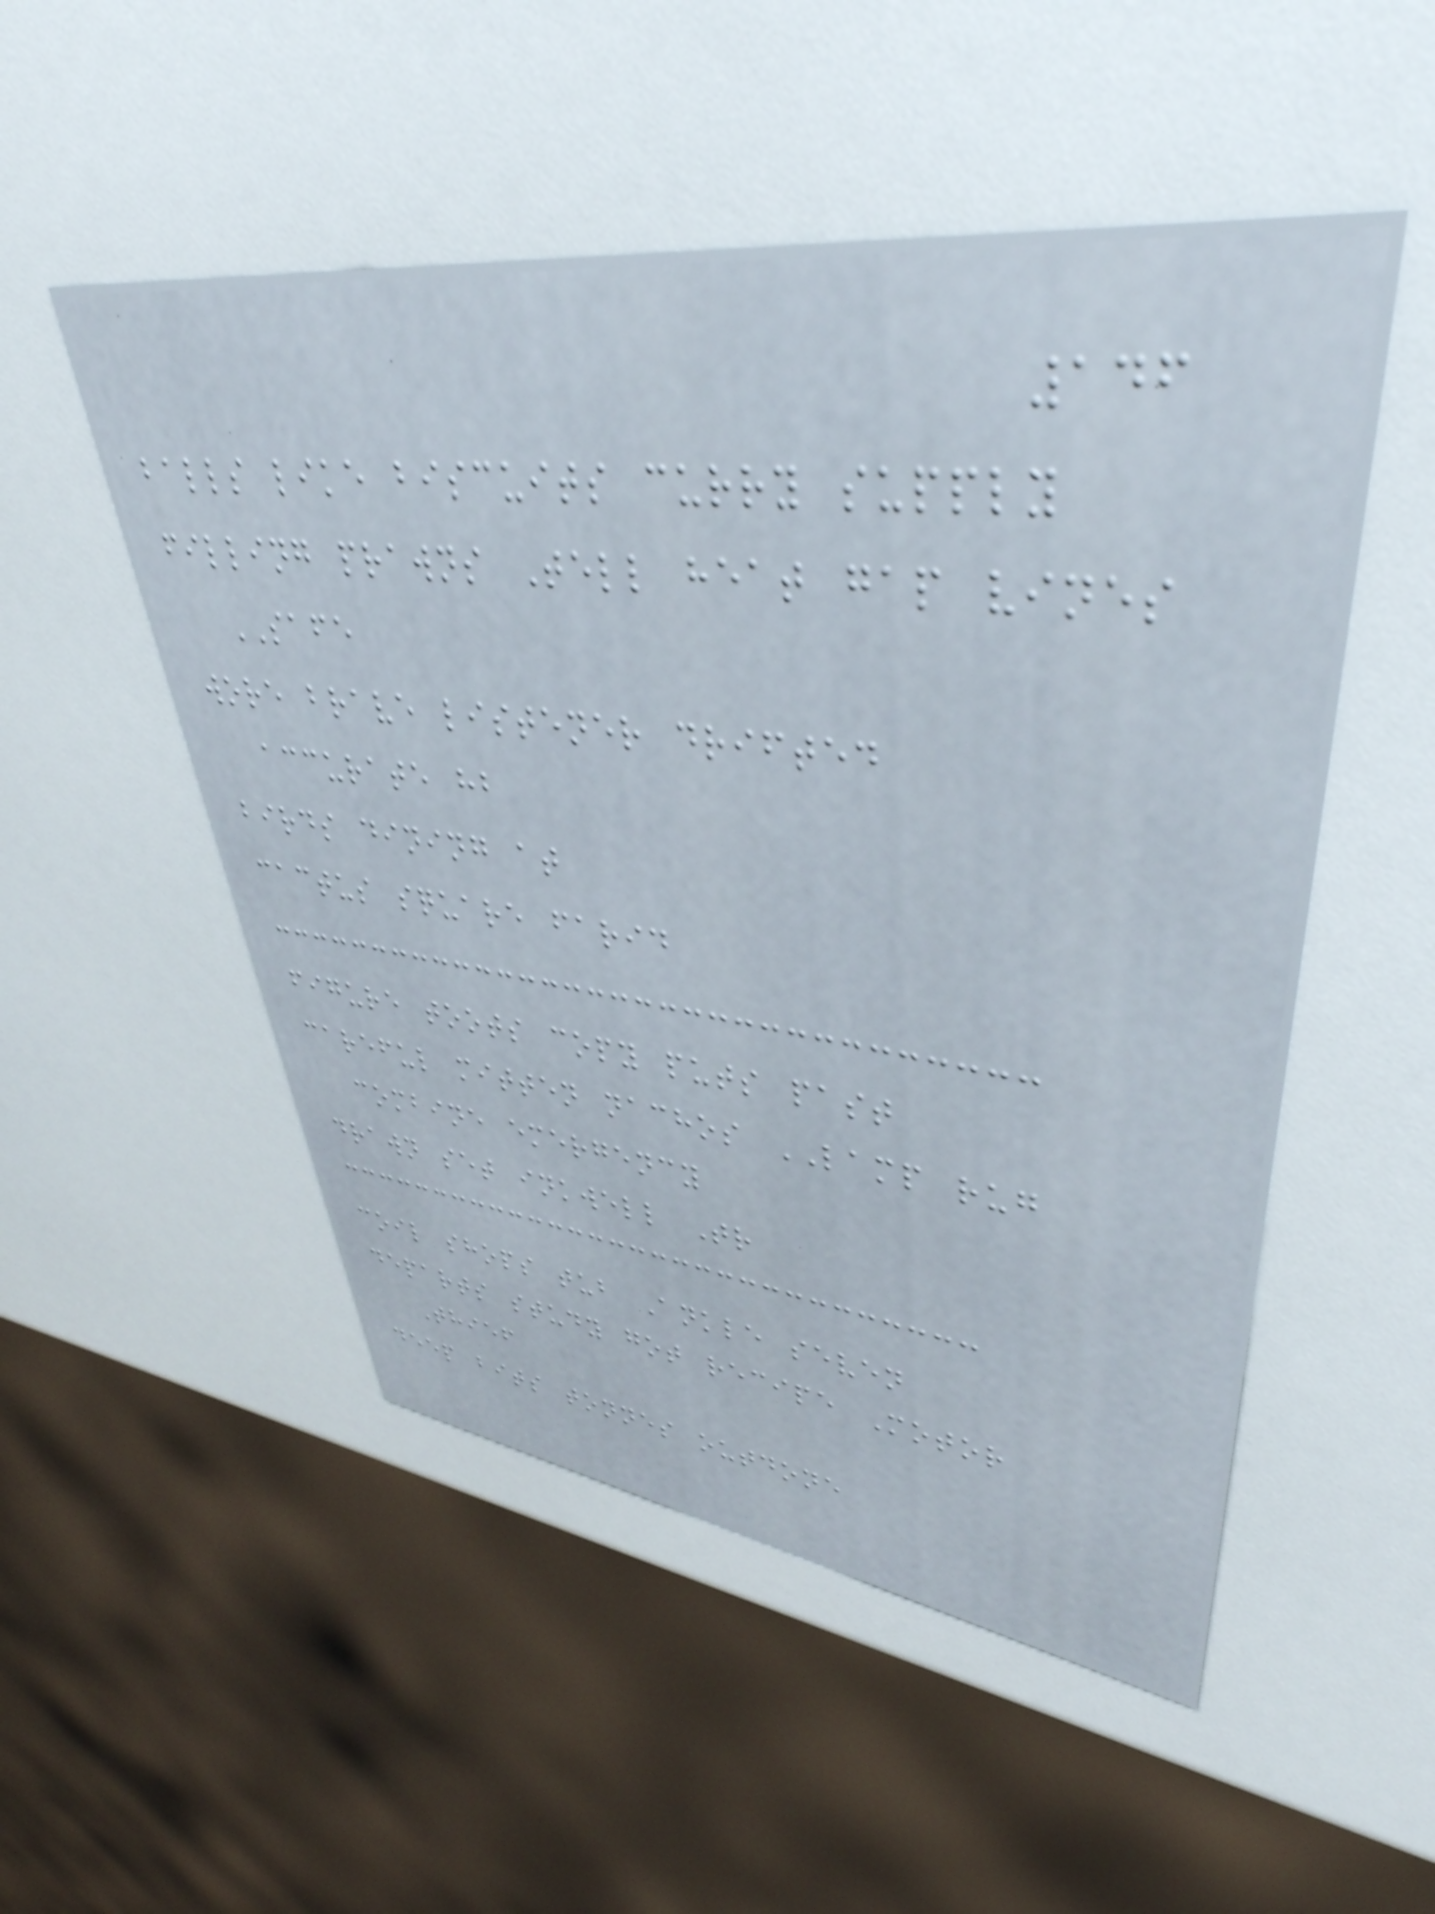146
balls like biscuits curry supply
filling prawns Tell heat gap vines
SAFE
wore brave listener drifted
accurate hb
birds dining at
cactus square farid
figure toots copy puts past
careful mitten nachos LAMP rug
combine emergency
drawn set inkwell Tr
coil shops tub Ankle seven
departs study got recipe Motor
Thief
deep bits tonnes outdone
